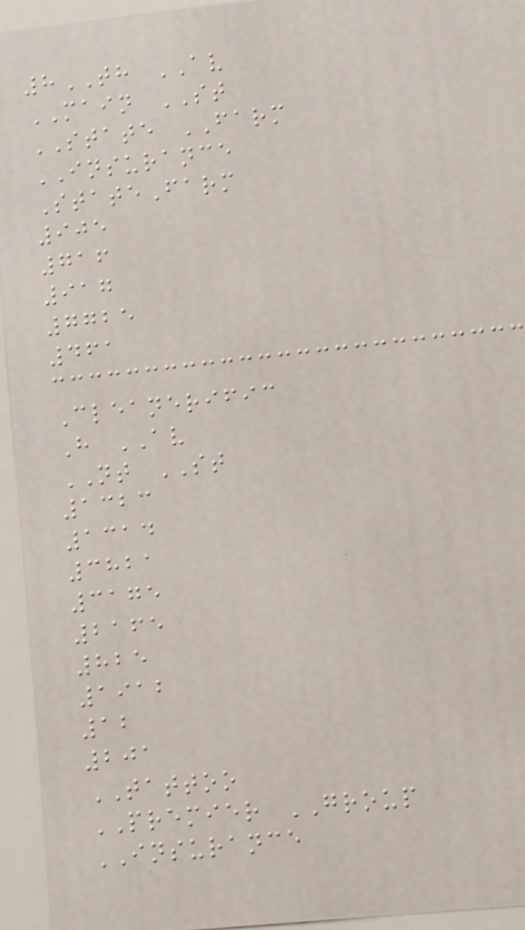8TH AV
MAIN ST
STATE FARM
INSURANCE
StateFarm
905
716
917
7725
461
Cleanerific
H AV
NT ST
1323
1314
3821
3175
2165
825
1912
12
201
TATTOO
PREMIER GROUP
INSURANCE
